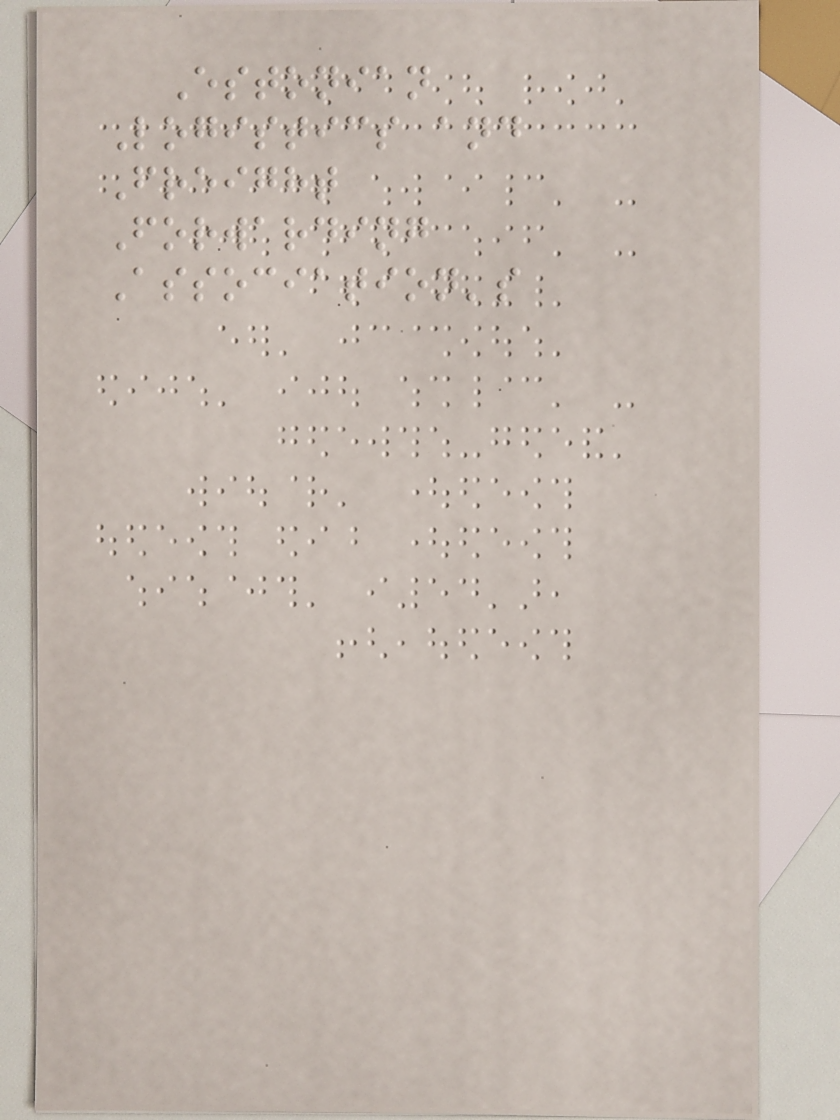Estonian
Logistics and
Freight
Forwarding
Association's
